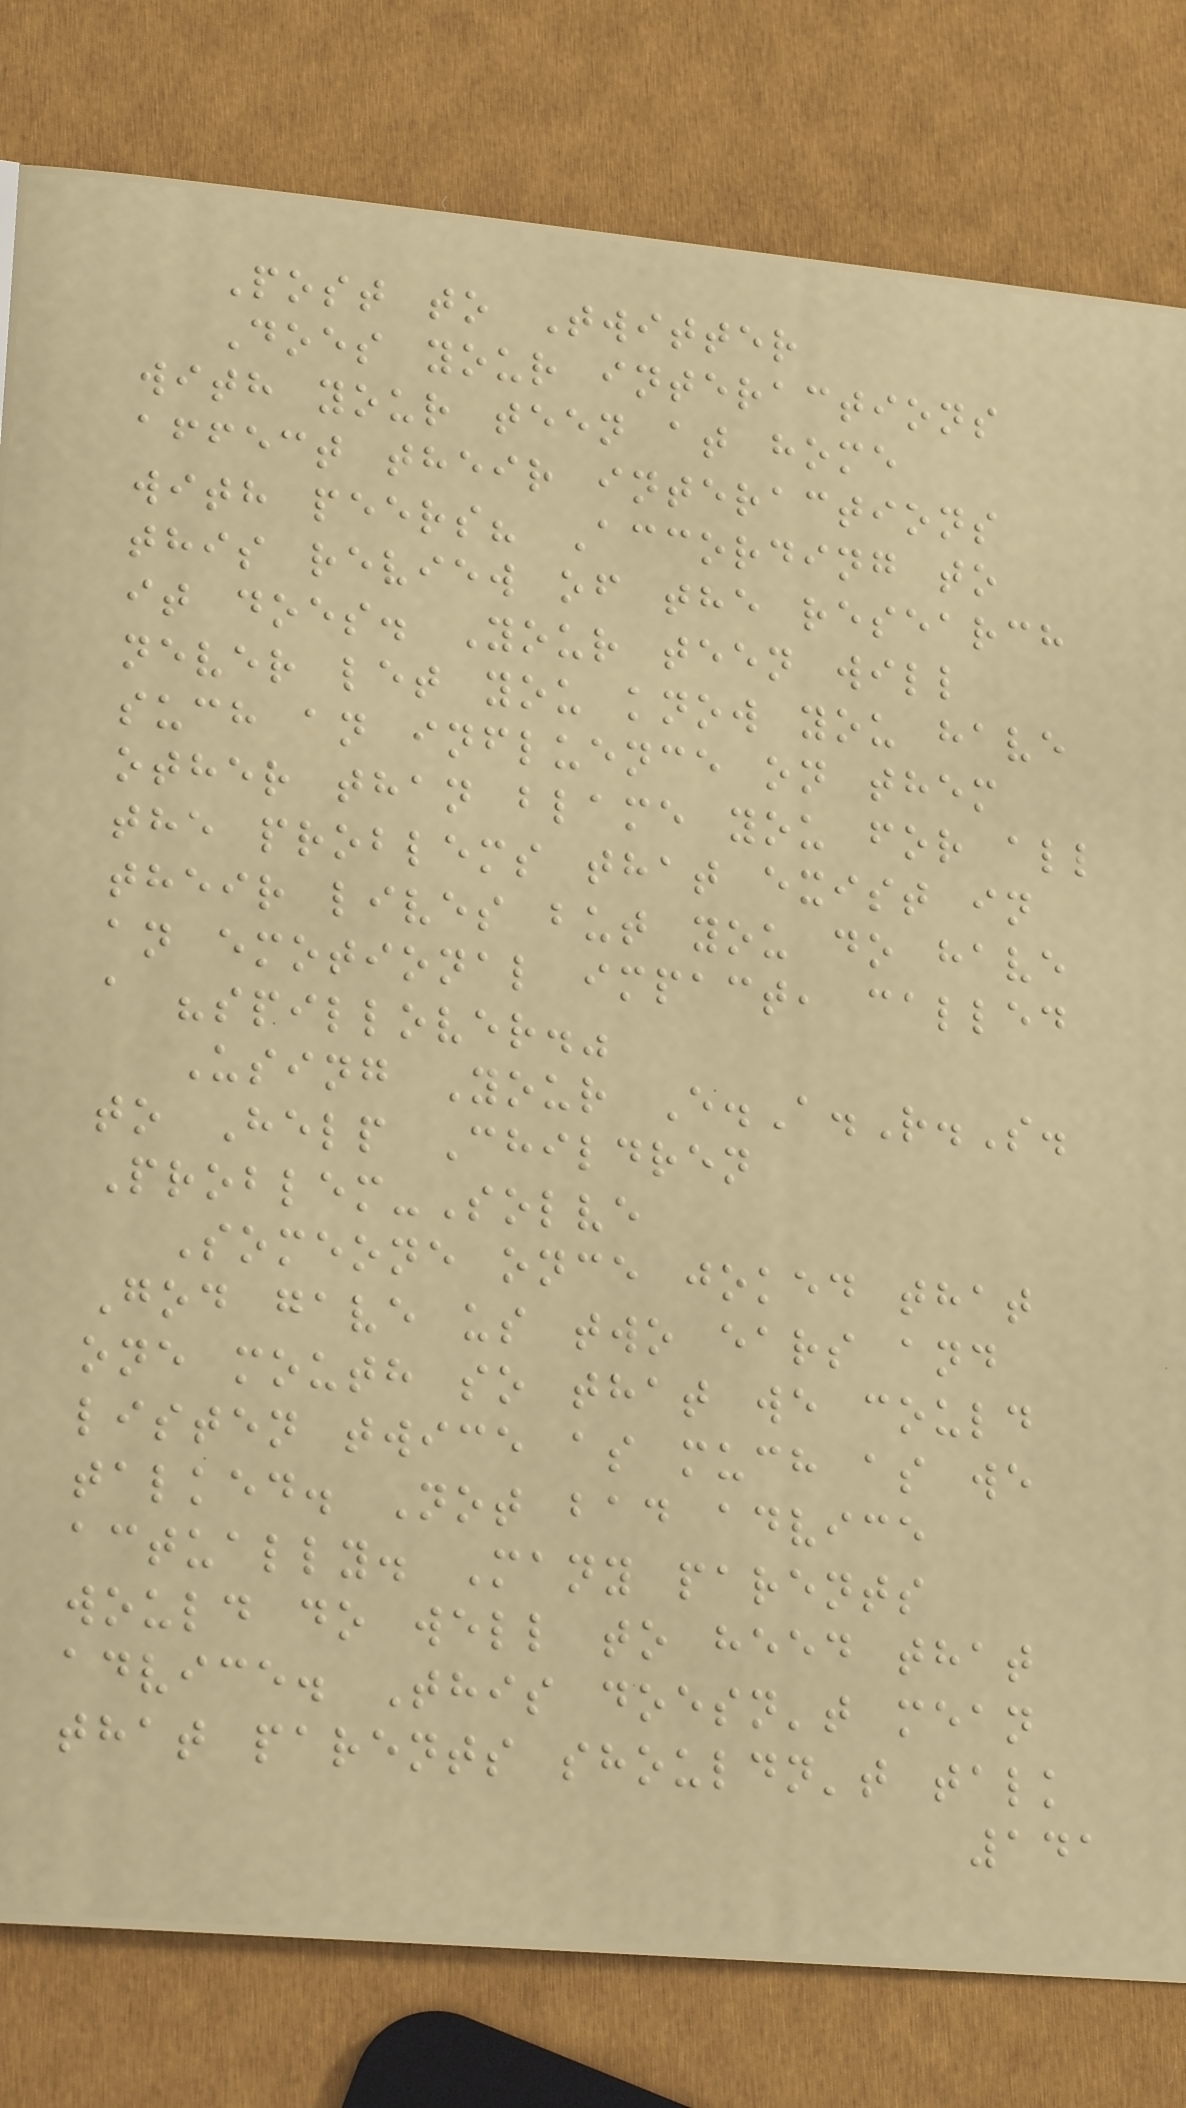Post to Twitter
Does your interactions
with your teen at home
affect their interactions
with peers? According to
this review of the research
it does. Your teen will
never let you know you have
such an influence on them
other than blame you for all
the problems that exist in
their lives but you do have
an emotional impact, called
a "spillover."
Using Your E.A.R.S.
to Help Children
Problem-Solve
Someone once joked that
God gave us two ears and
one mouth so that we could
listen twice as much as we
talked. Not bad advice
actually. Many parents
would do well to heed that
advice. This doesn't mean
that parents shouldn't talk
141
